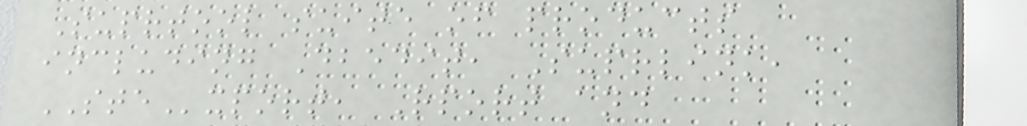Suprtool suite of products
including Dbedit, Suprlink,
STExport, Rport and
